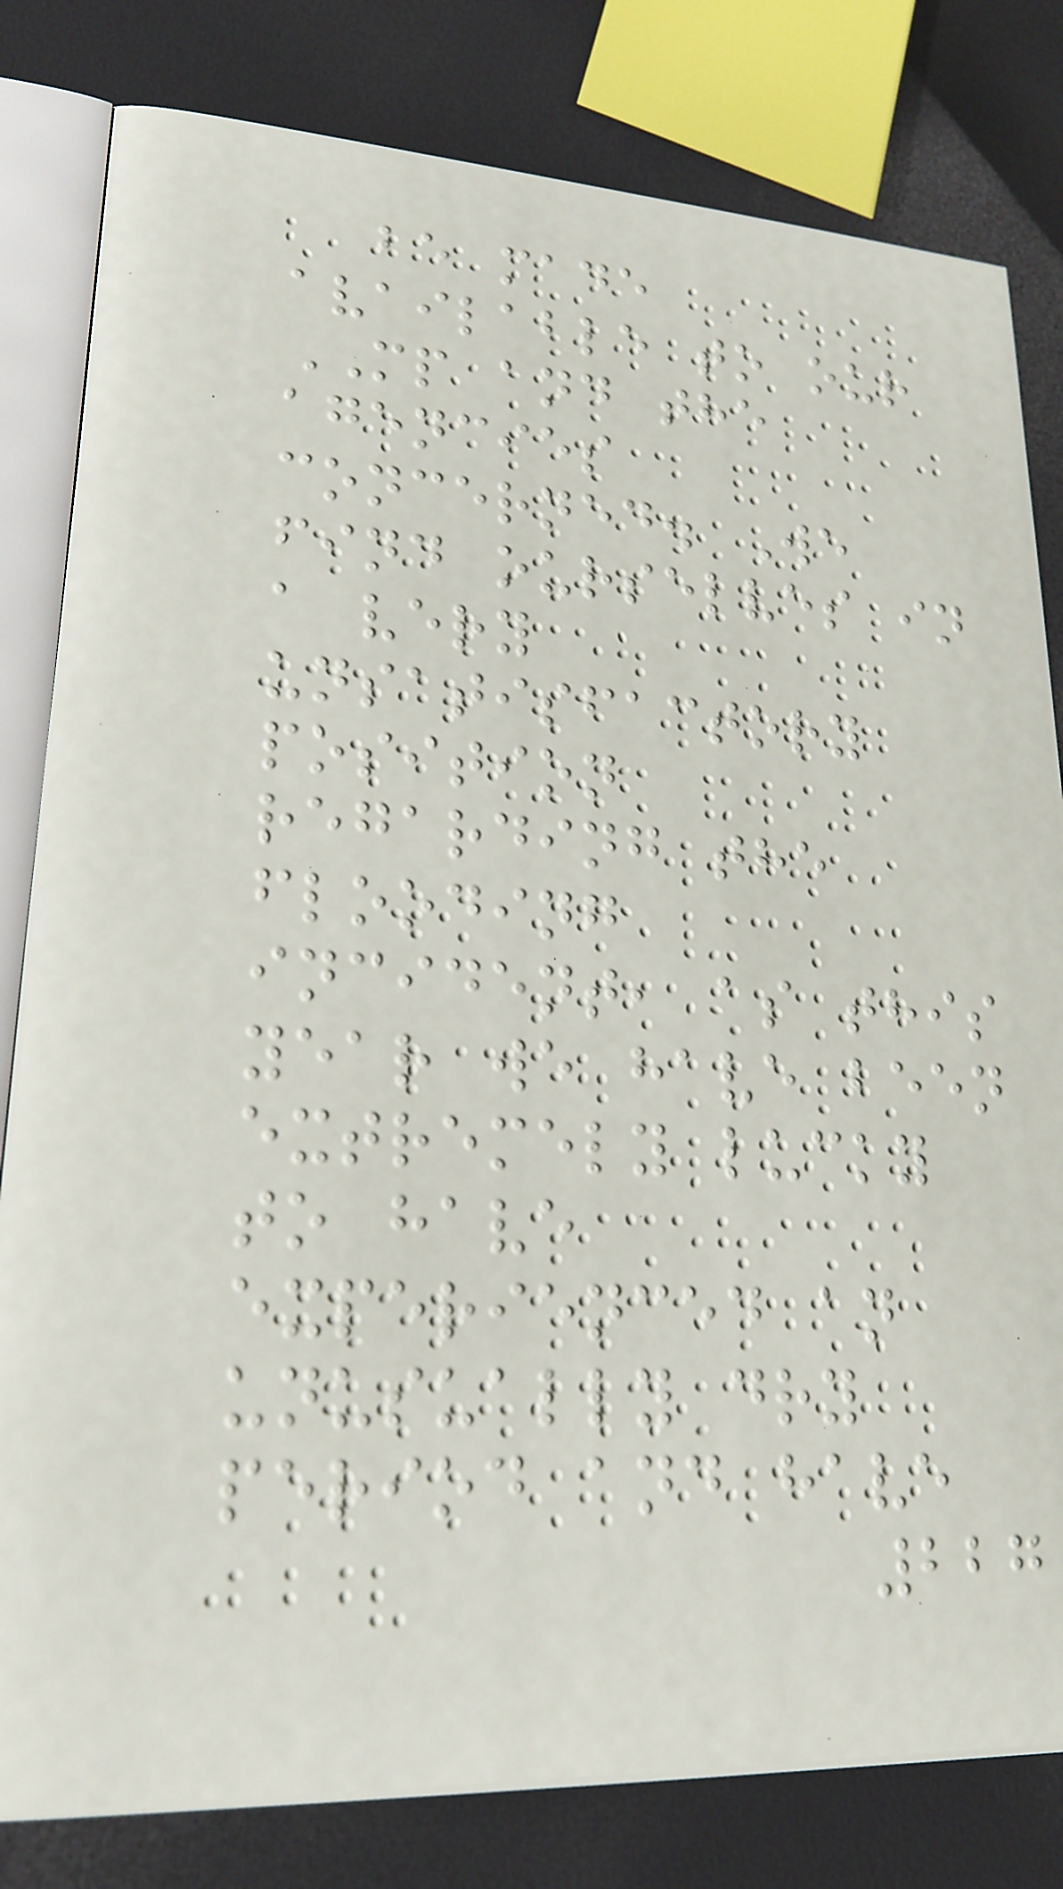be made
available to our
MP and the
agencies
concerned. We
find ourselves in
a very
unsatisfactory
position
regarding the
flooding
incident, as this
year we have been
extremely lucky
to have
experienced an
unusually dry
period and have
227
